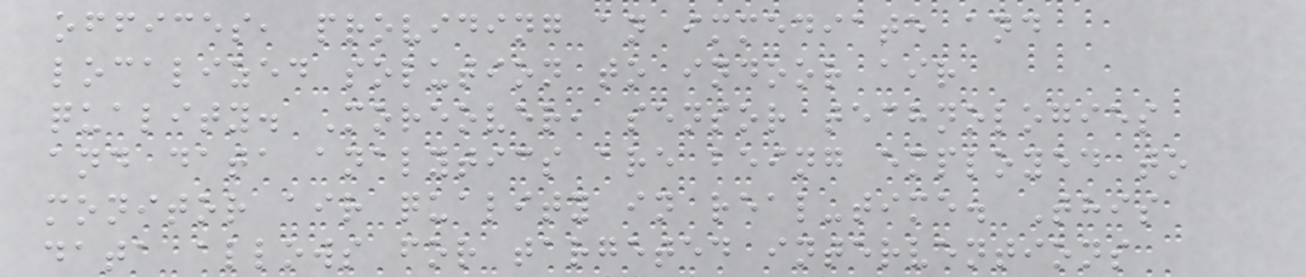offices, providing an immediate and
localized solution to indoor air
quality. Moreover, sensor technologies
and data analytics are being employed to
monitor air quality in real-time. This
data allows for targeted interventions
